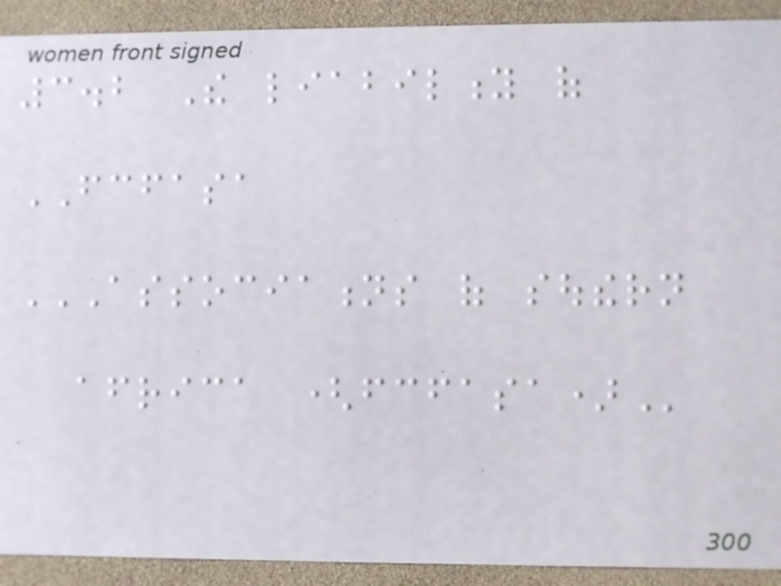3.2 The liability of
FCFASA
ASSOCIATIONS OF SOUTHERN
AFRICA (FCFASA)
